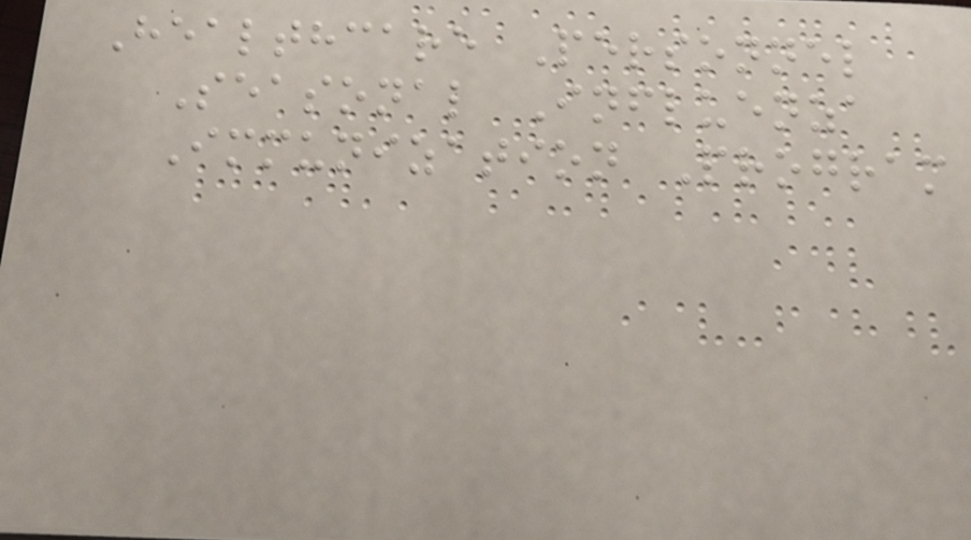Healthcare Personnel
Seasonal Influenza
Immunization Program
